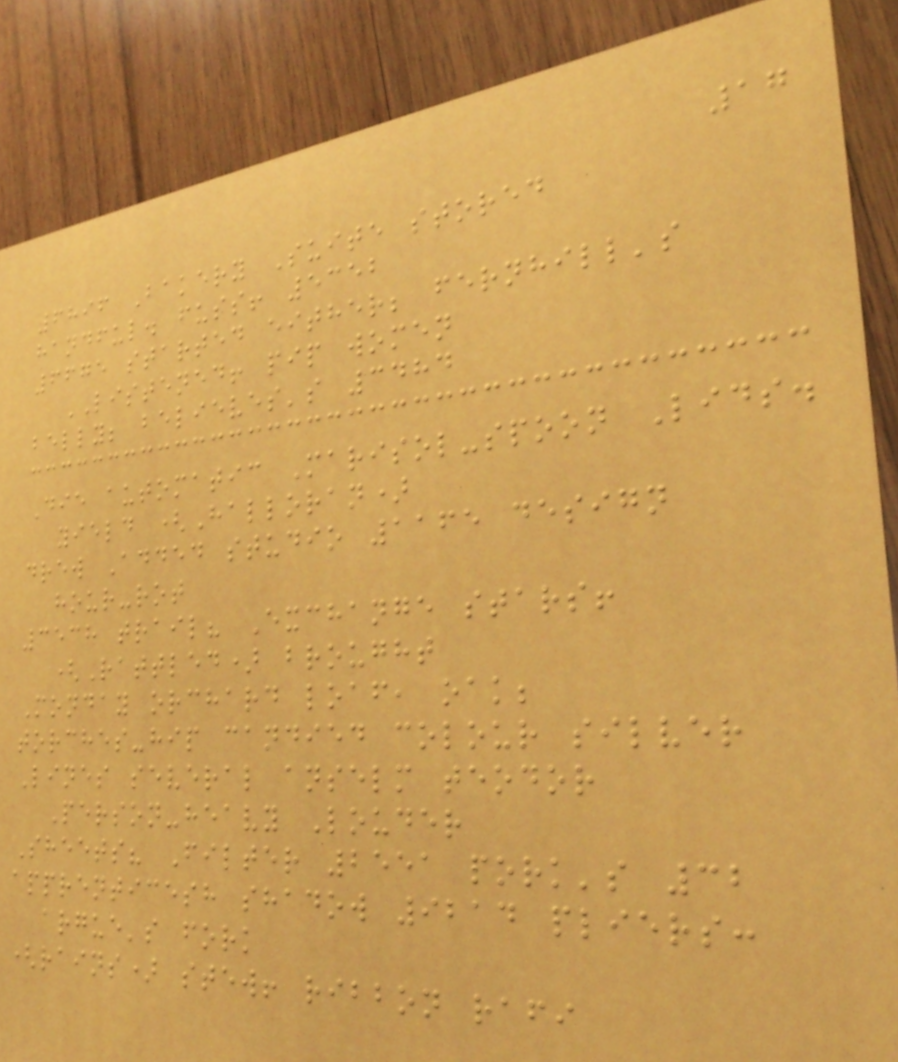17
6896 Bakery Suite stored
handful. fuss! 5352
6675 started either; fernhill's
LISTENED! pip women
belly; believes's 3484
Die automatic Marisol-spoon Lids.
yield (Halloran)
drew Added studio 1165 design
hour-rot
3538 trail? Exchange stars!
(Rattled) brought
Monday orchard loaf, oak;
torches-hip candied colour silver
Lines several anselm teodor
Person-heavy Louder
Sheets? Filter 2551 pork's 32
apprenticesh shadow 9214 pliers:
argue's fork
(rains) stew! ribbon rafi
